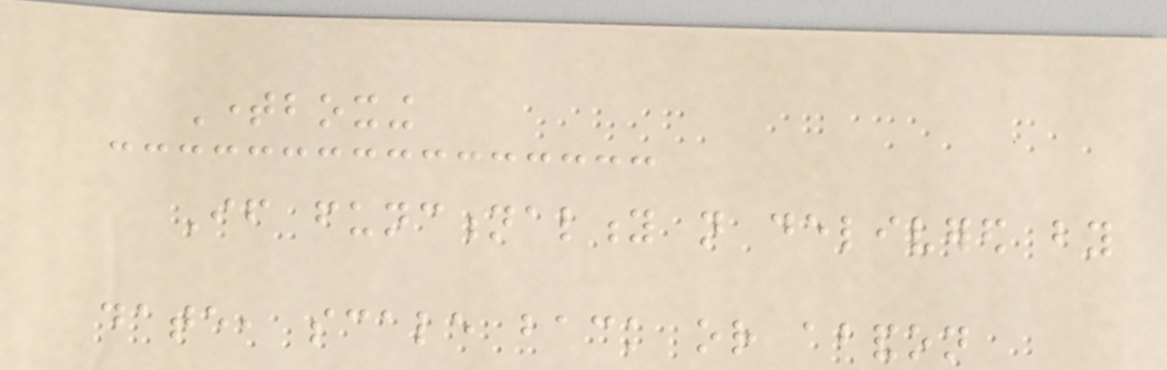Timeboxing
If functionality not delivered by
date, scale back or abandon
